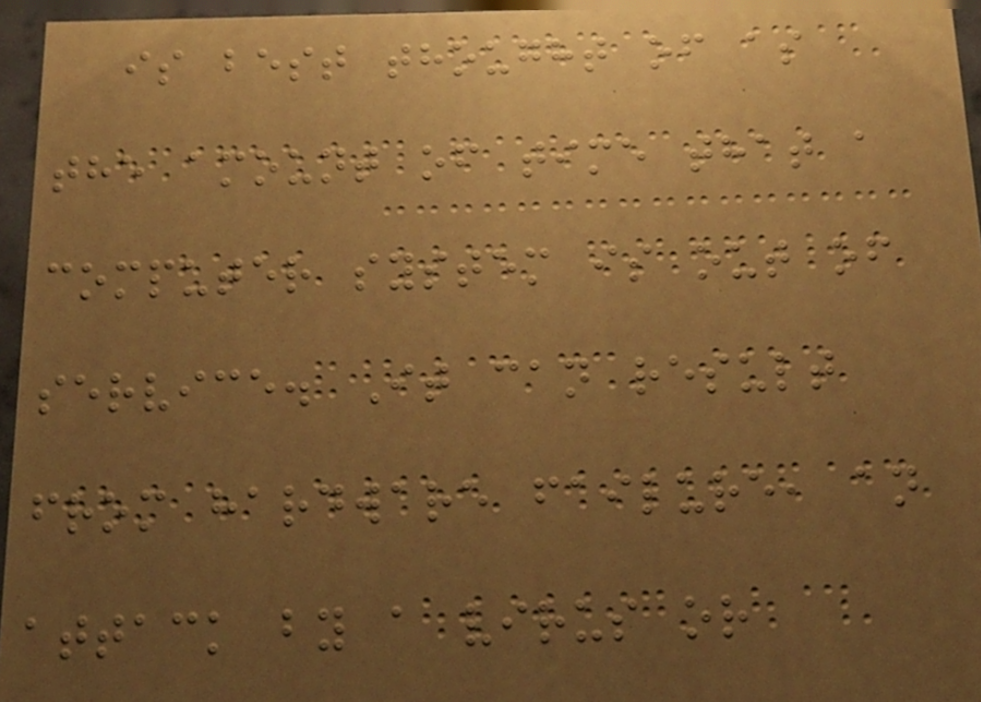is best thought of as
the amount of time that a
computer system is out of
service. It can result
from hardware failure, an
attack by a virus or
